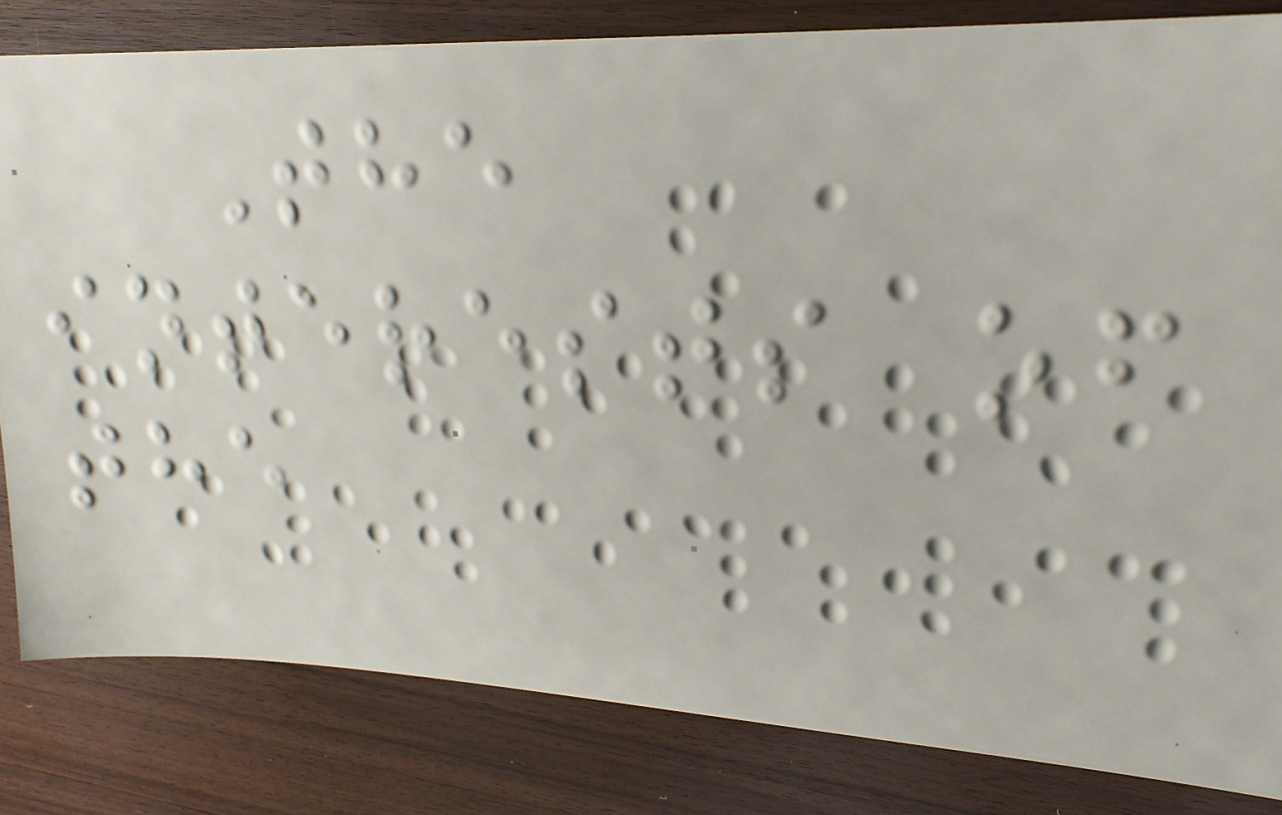The
interests of
the
